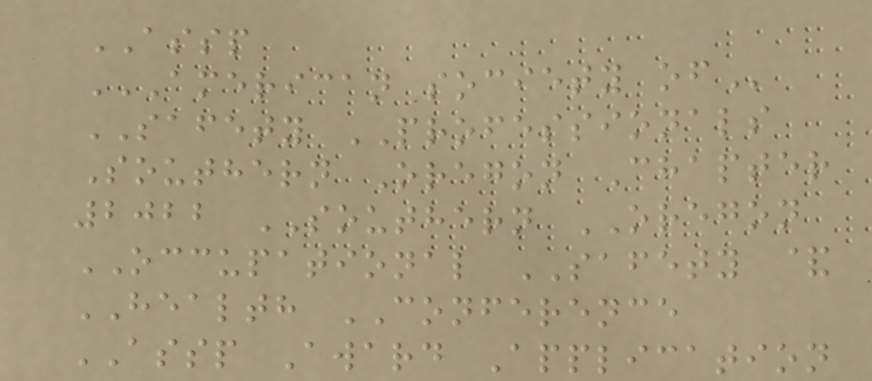ASSP
AMERICAN SOCIETY OF
SAFETY PROFESSIONALS
Southern Oregon Chapter
2022 SOUTHERN OREGON
OCCUPATIONAL SAFETY &
HEALTH CONFERENCE
ASSP Award Application
